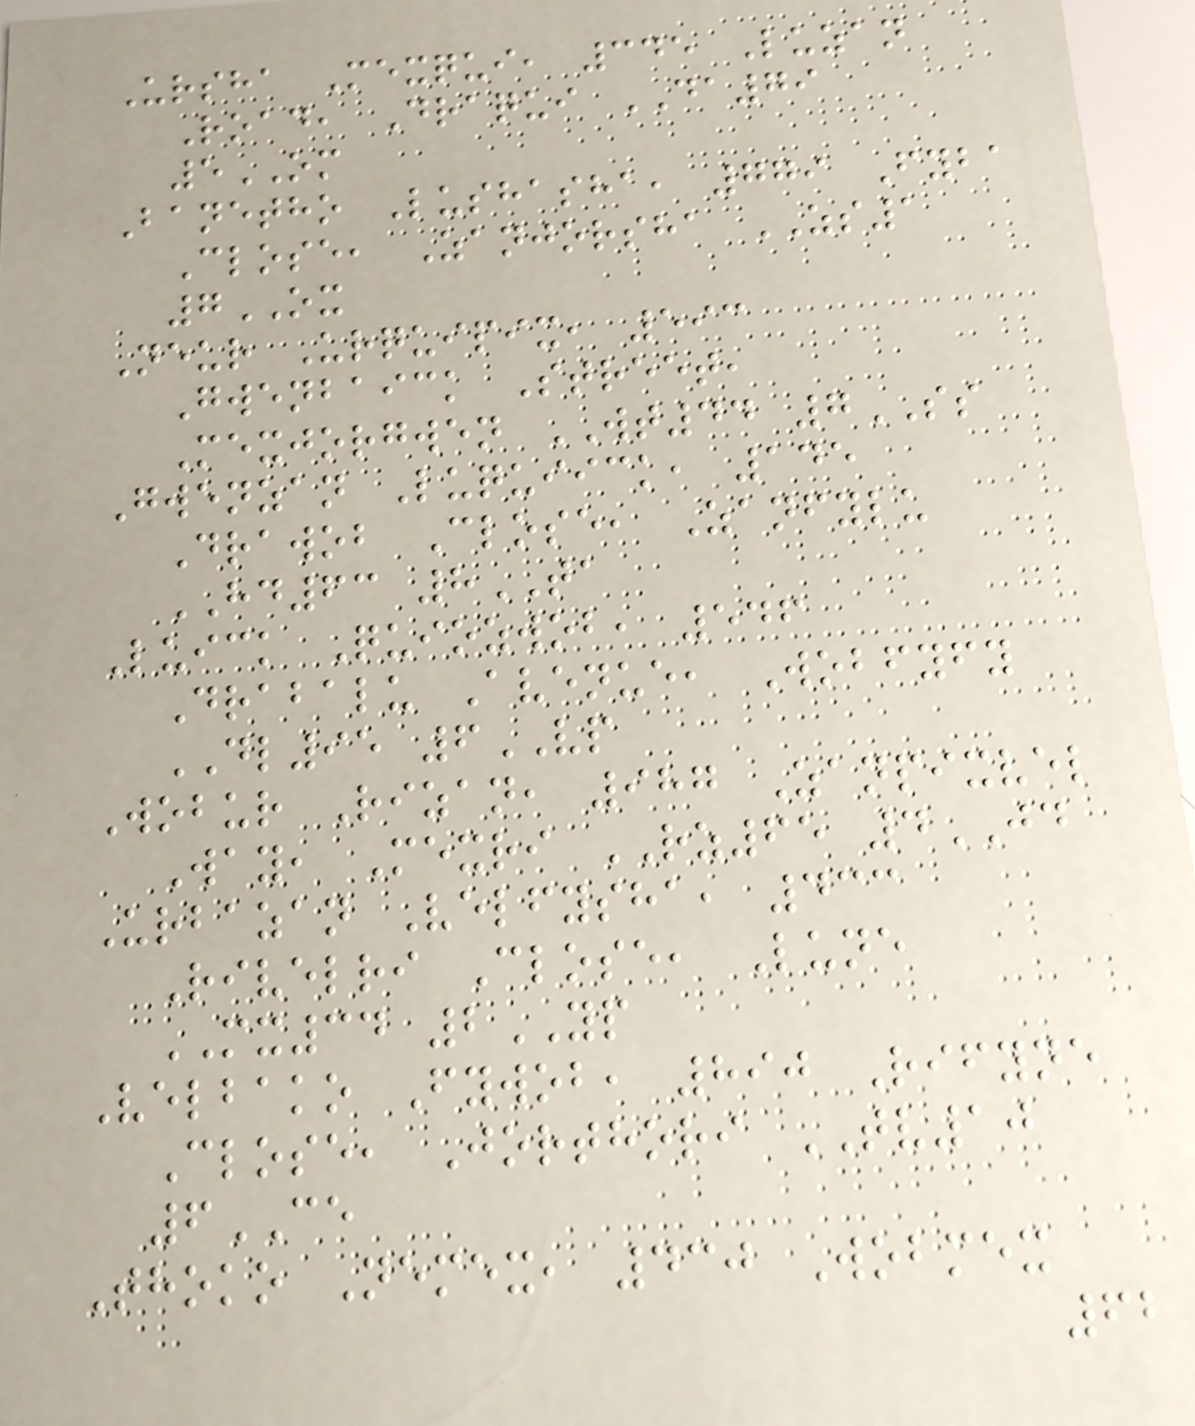Ursha Mexqui, 345 Luzan
Road, Draqui DA79
5OM
Banetho Lushasha, 779 Fyba
Close, Zanjorsha ZS1
7OX
Neur Urquipix, 593
Gwenbaick Street,
Mexjorgwen WT44 7SS
Gwenzan Luquiick, 145
Drawob Close, Zanfylu
HD63 8TA
Luick Quiozwob, 546
Drabalu Avenue, Wobfyfy
DL95 6VP
Wobur Rizan, 987 Zanpixvel
Way, Mexri RZ65 4JD
Urbazan Velfysha, 433
Rivelri Close, Lune
MX34 2YP
Velbako Fywob, 890 Rifyne
Close, Jorthori TV10
6CE
Thoko Nemex, 430 Wobmex
62
